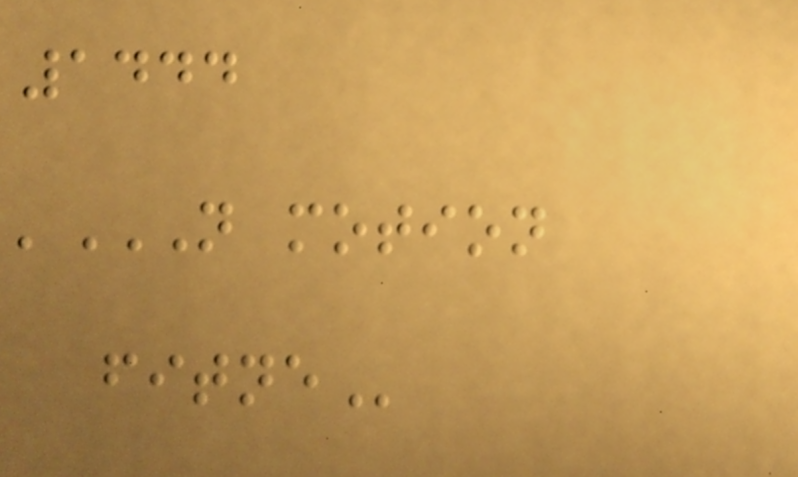1444
'N MOTION
FITNE
